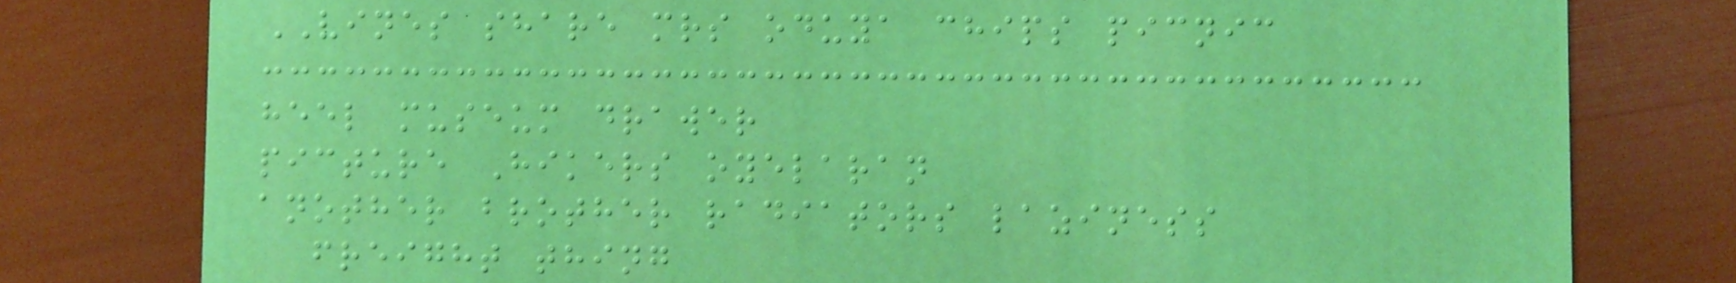VINES share mrs oduya chips picnic
heel museum drawer
picture Hikers oyelaran
another brother radiators laziness
freight thing
